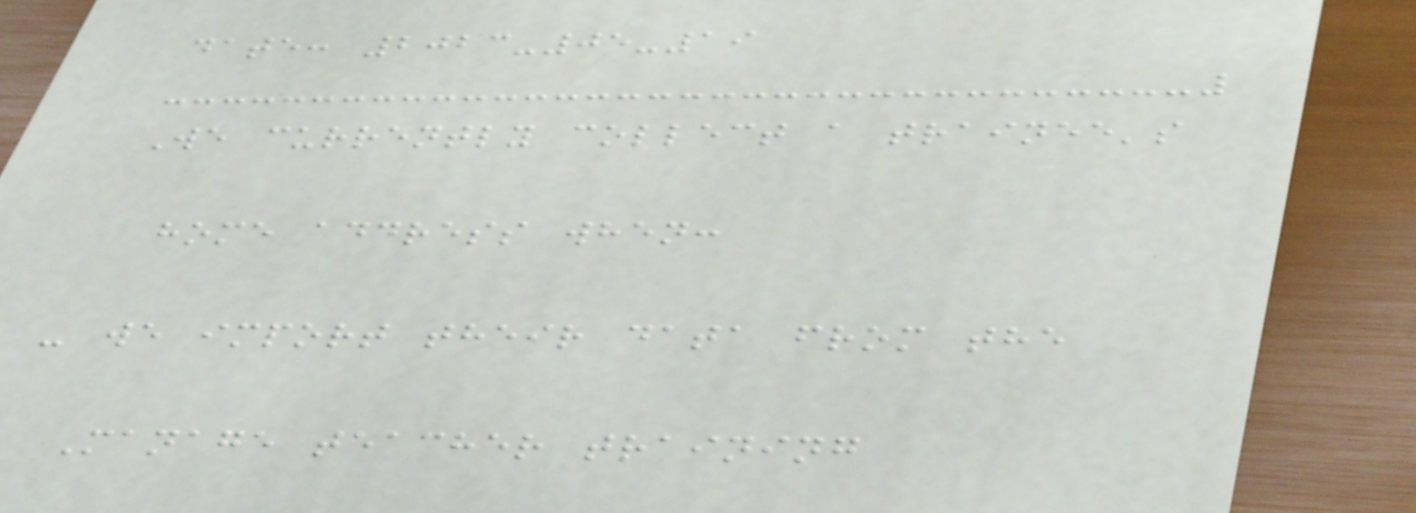date: 2023-05-19
We currently collect a trainee's
home address when:
- we import their data from the
Manage teacher training
